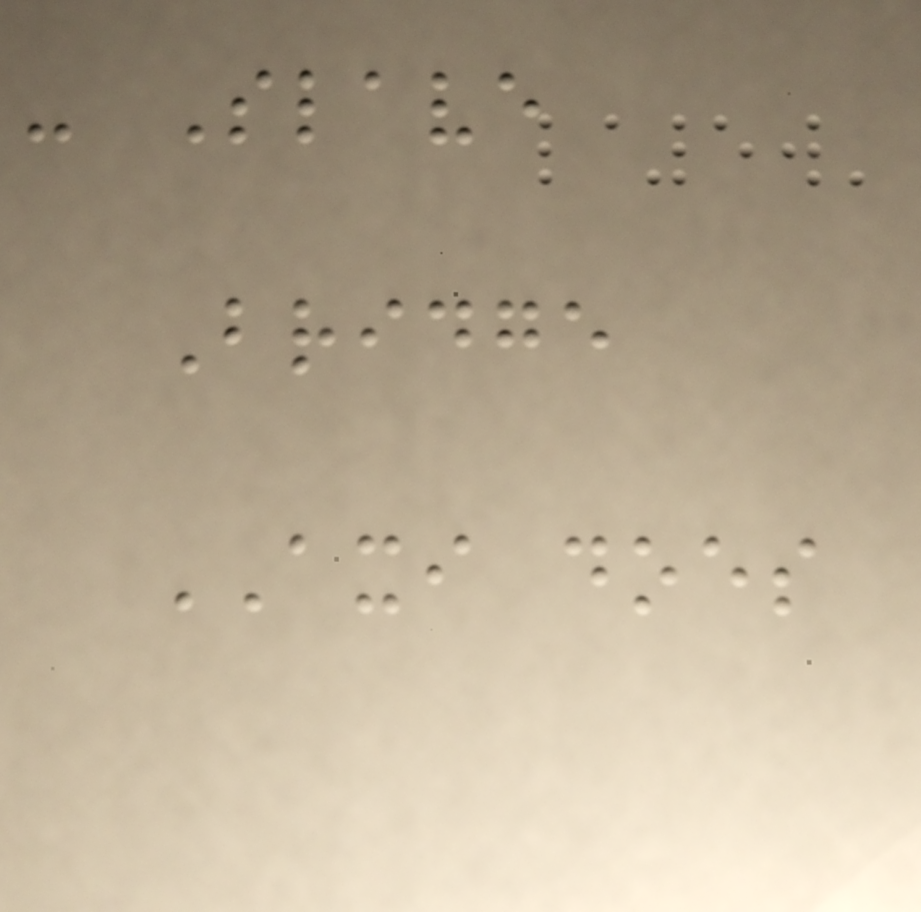- Slave
Bridge
AXI does
